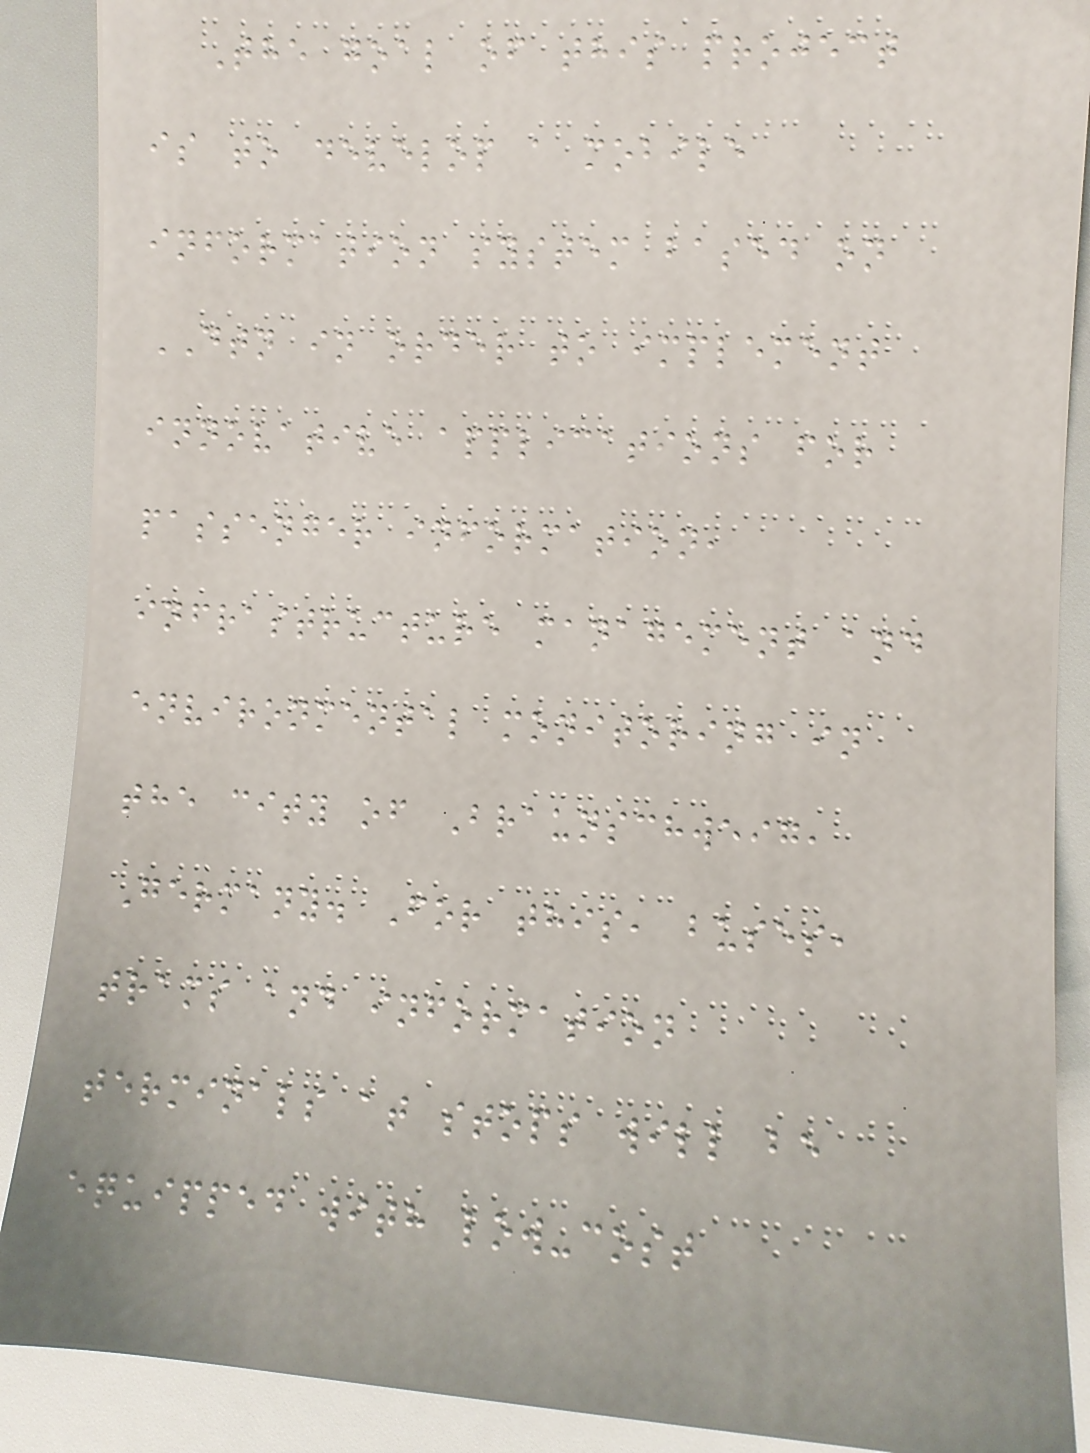The goal of this project
is to develop a mobile
information system based on
DTN in order to implement
innovative applications for
passenger information,
infrastructure management and
environmental monitoring in
the city of Braunschweig,
Germany. For this, buses,
trams and information
terminals at stops will be
equipped with low-cost
